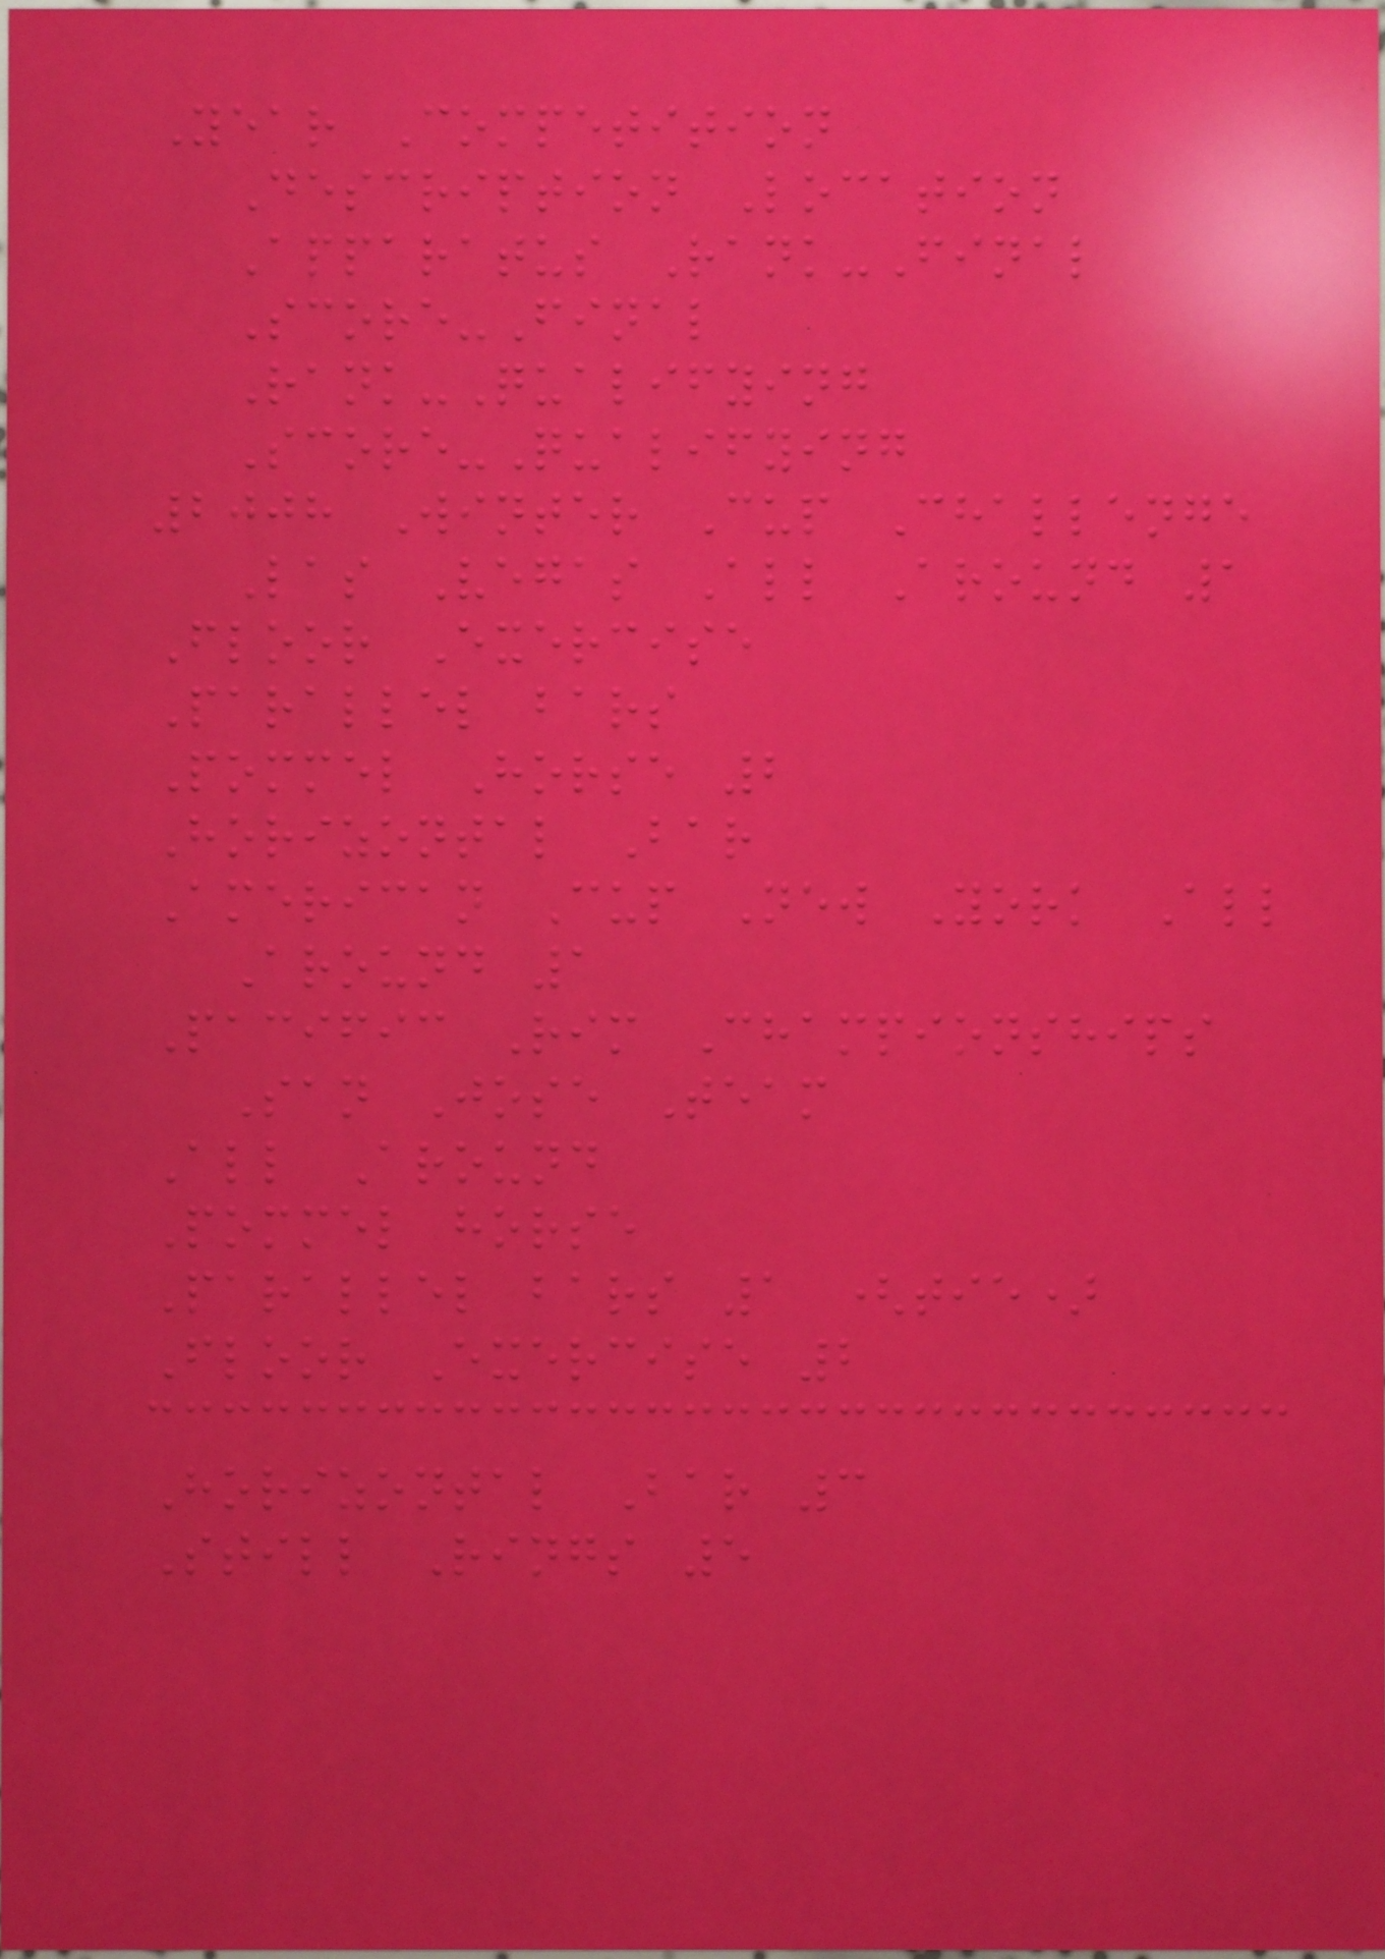Year Competition
Description Location
Apparatus Rank-Final
Score-Final
Rank-Qualifying
Score-Qualifying
2008 Winter Cup Challenge
Las Vegas All Around 1
Floor Exercise
Parallel bars
Pommel Horse 2
Horizontal Bar
American Cup New York All
Around 1
Pacific Rim Championships
San Jose Team
All Around
Pommel horse
Parallel bars 1 (tie)
Floor Exercise 2
Horizontal Bar 3
Still Rings 5
